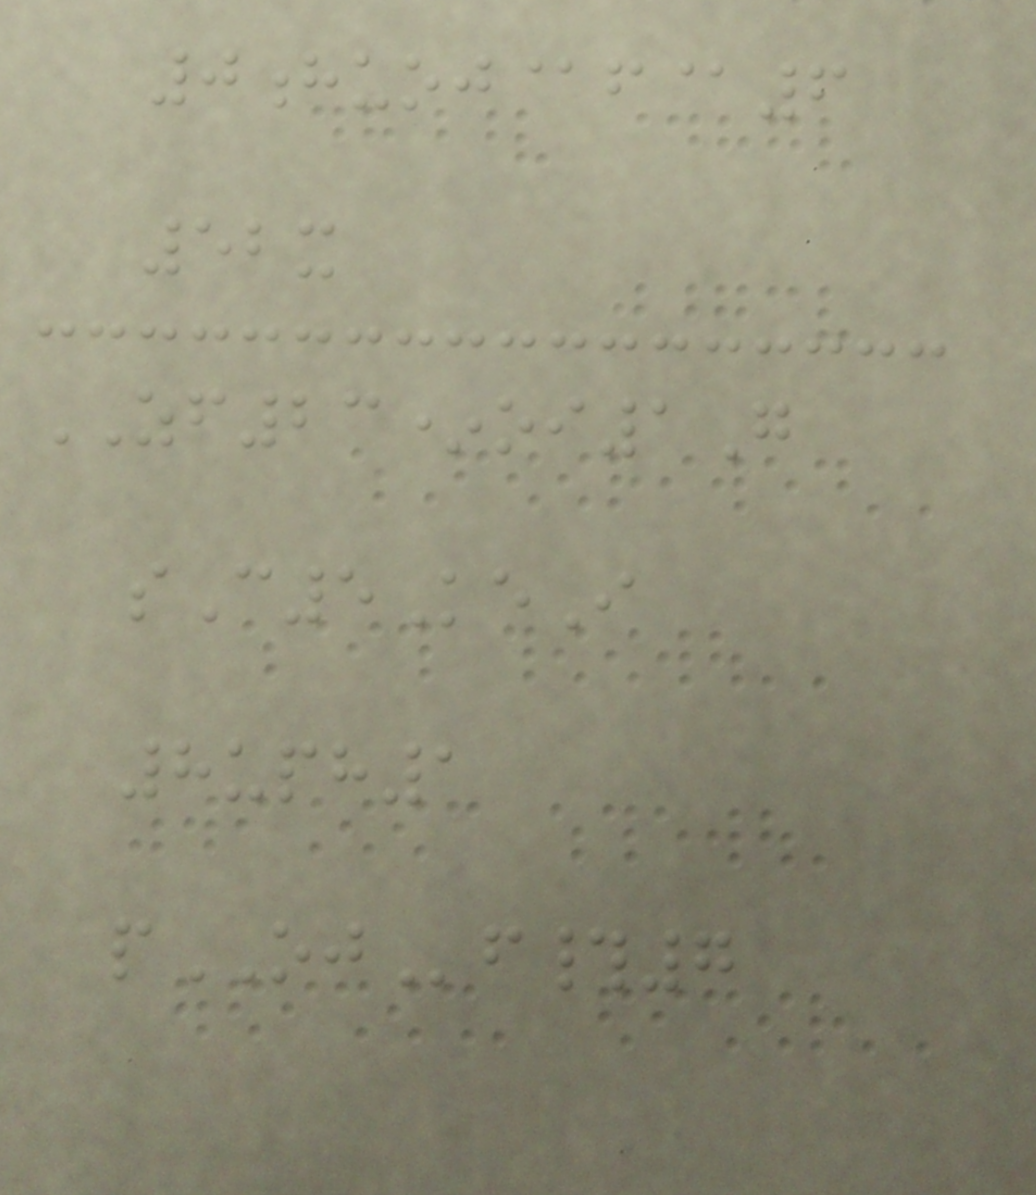0huoj@f@6
52x
ZF23*oi1G
sC5KeI
8uph1
pOJf#7
